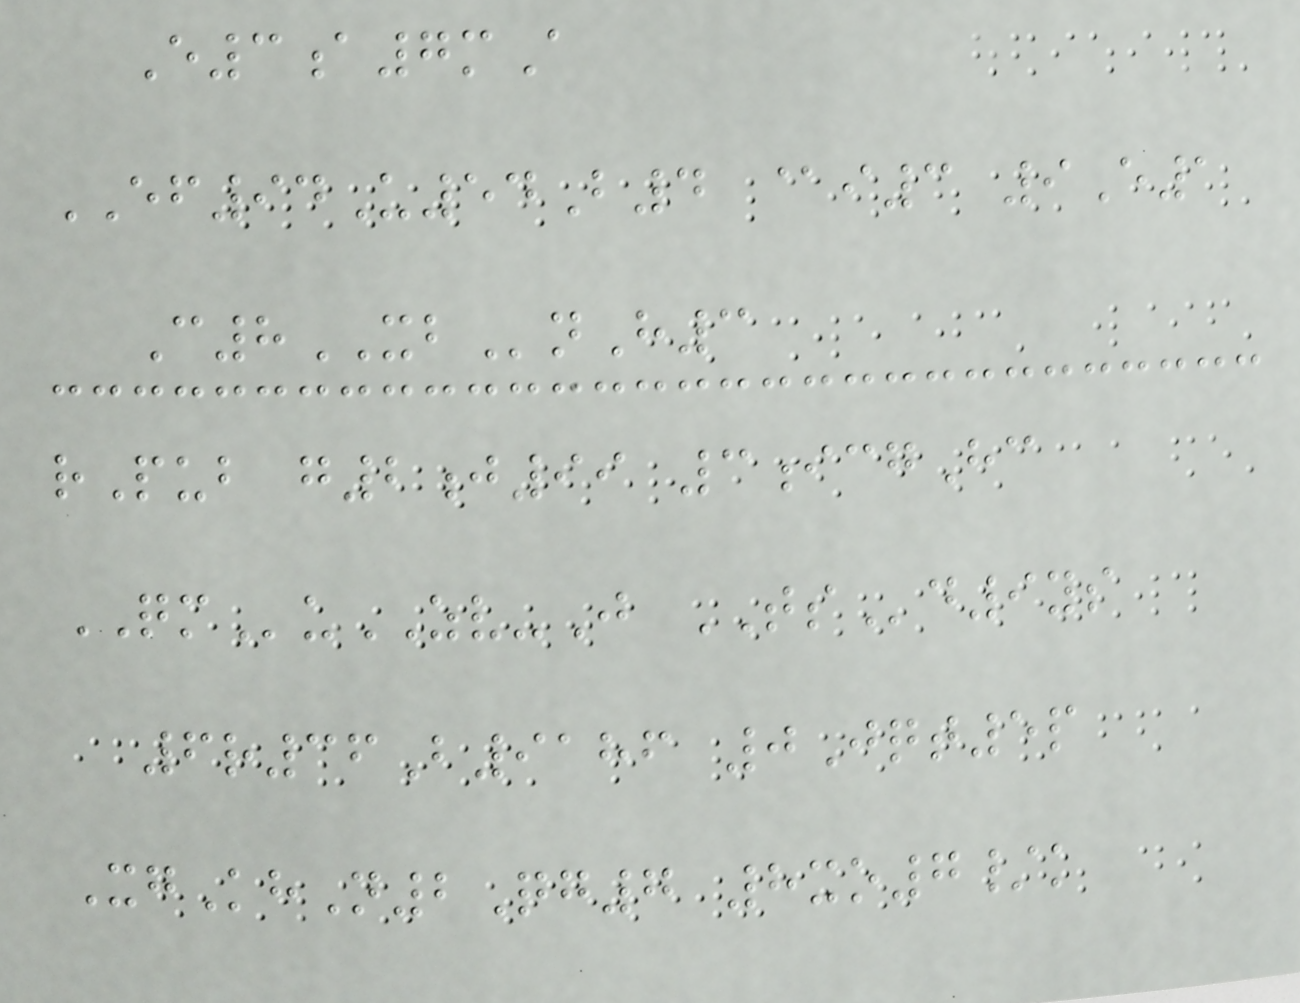E3a7mA
EF94U54B4 @i3 9E1
C8XBnH3
rPub g2j99 3icgHc
QMuZV-J TSd9ys
6r36B9186 0Jqt5p
XgKhN2Qg7 8xo7/k
